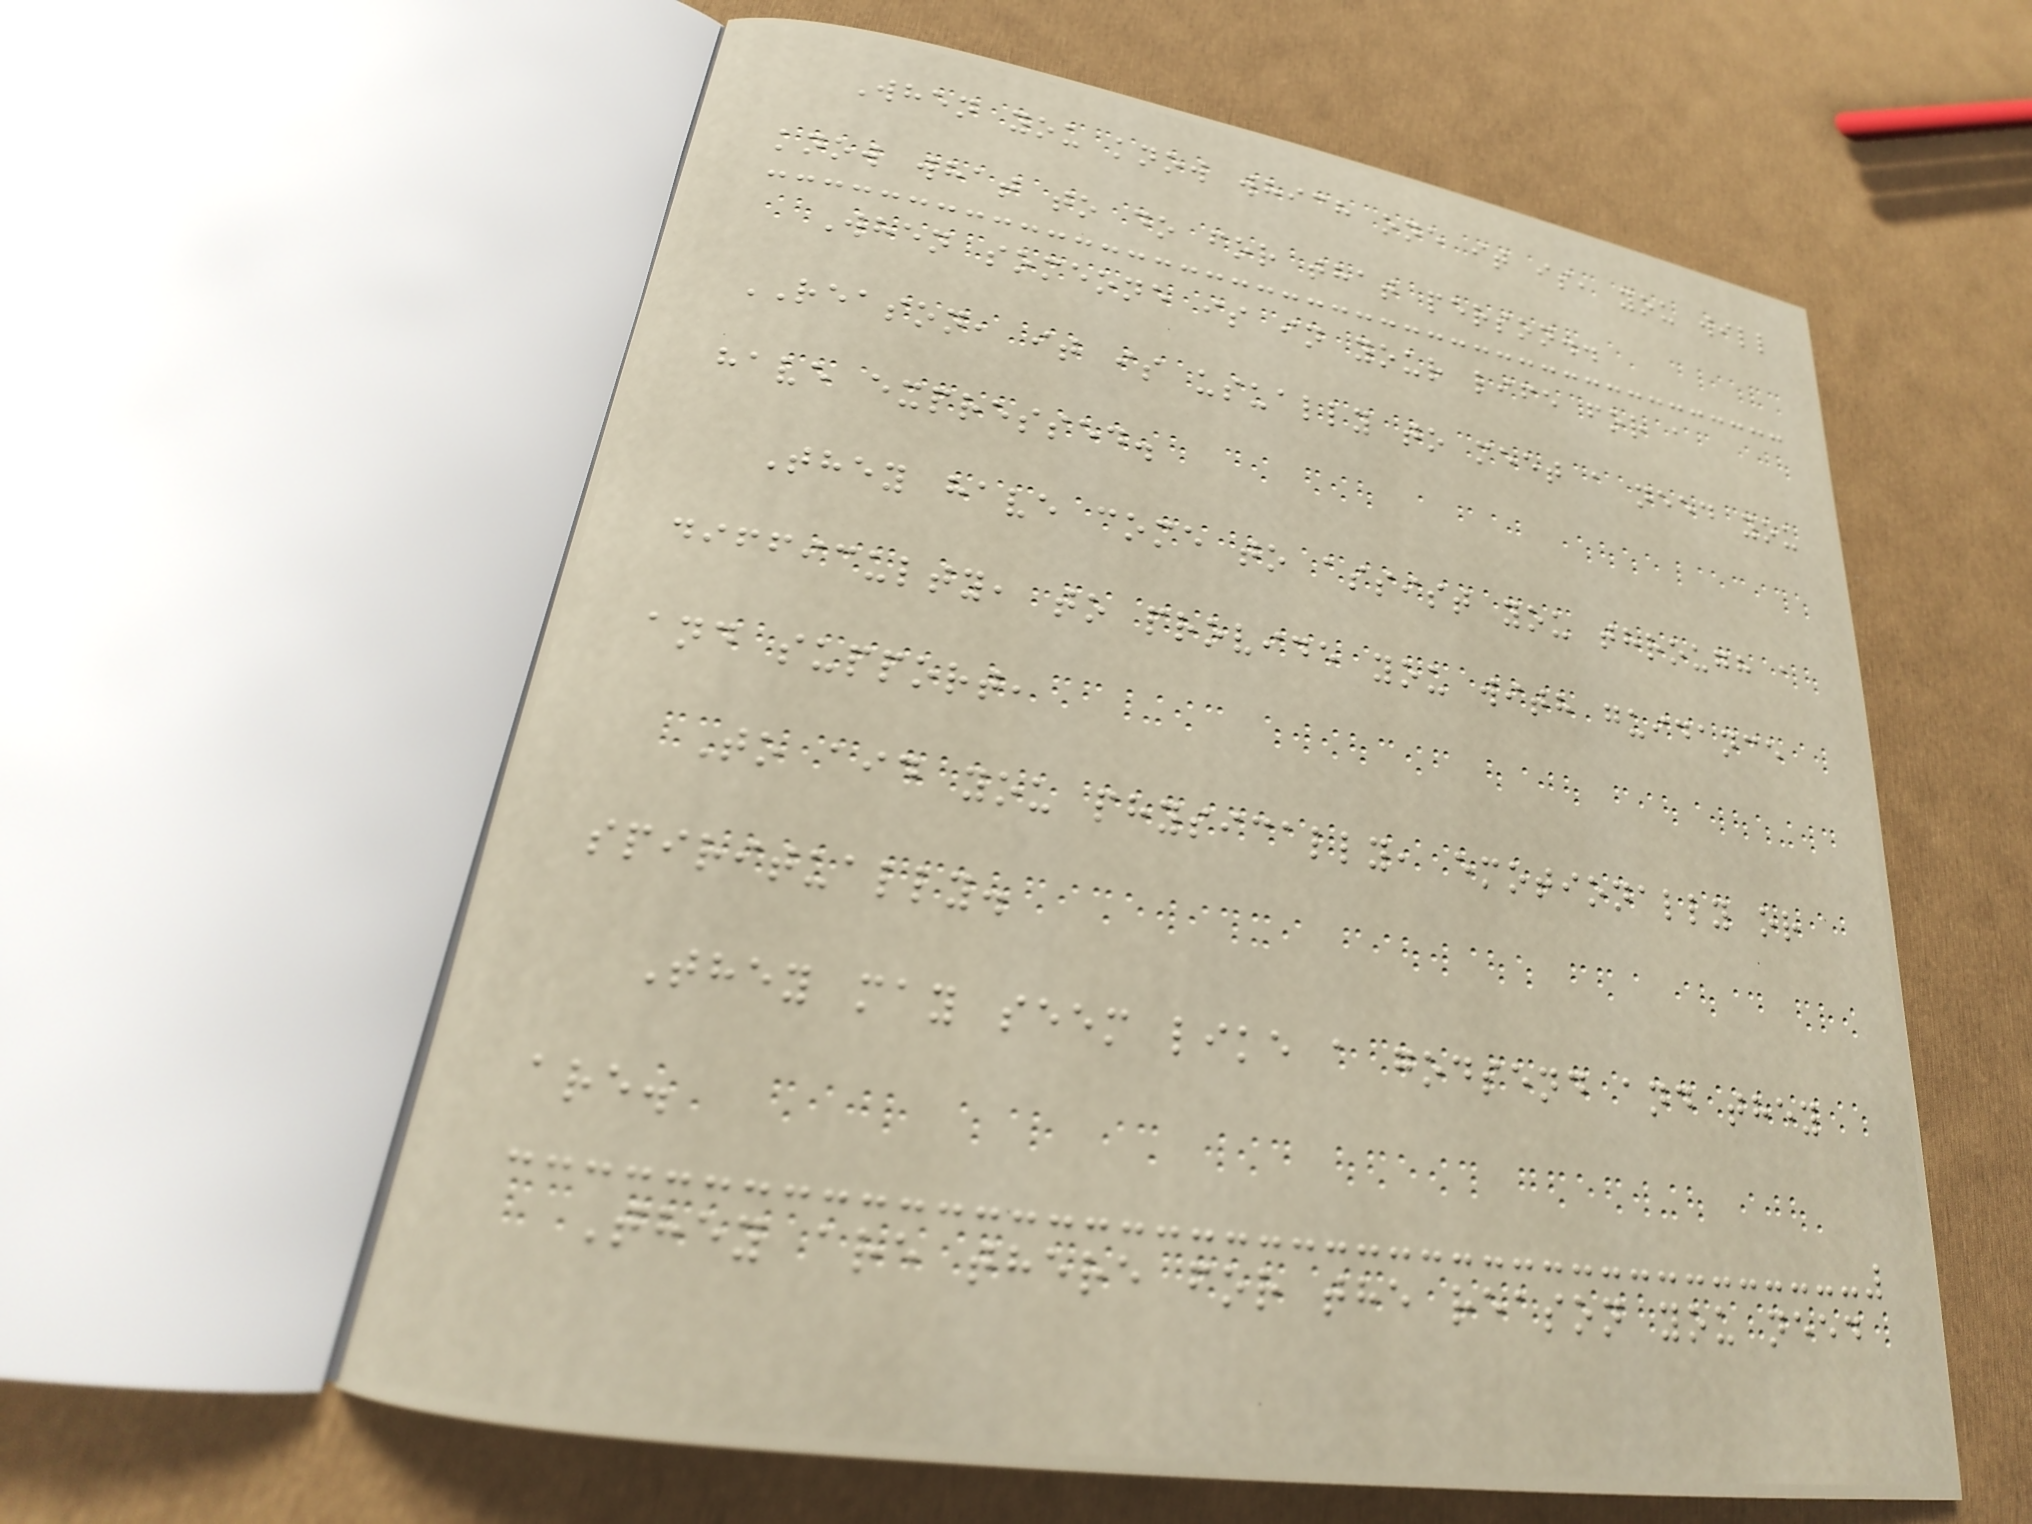When you know which one it is, you will
know what to do for that person..
When someone is in your life for a
REASON, it is usually to meet a need you
have expressed.
They have come to assist you through a
difficulty, to provide you with guidance
and support,
To aid you physically, emotionally or
spiritually.
They may seem like a godsend and they
are.
They are there for the reason you need
